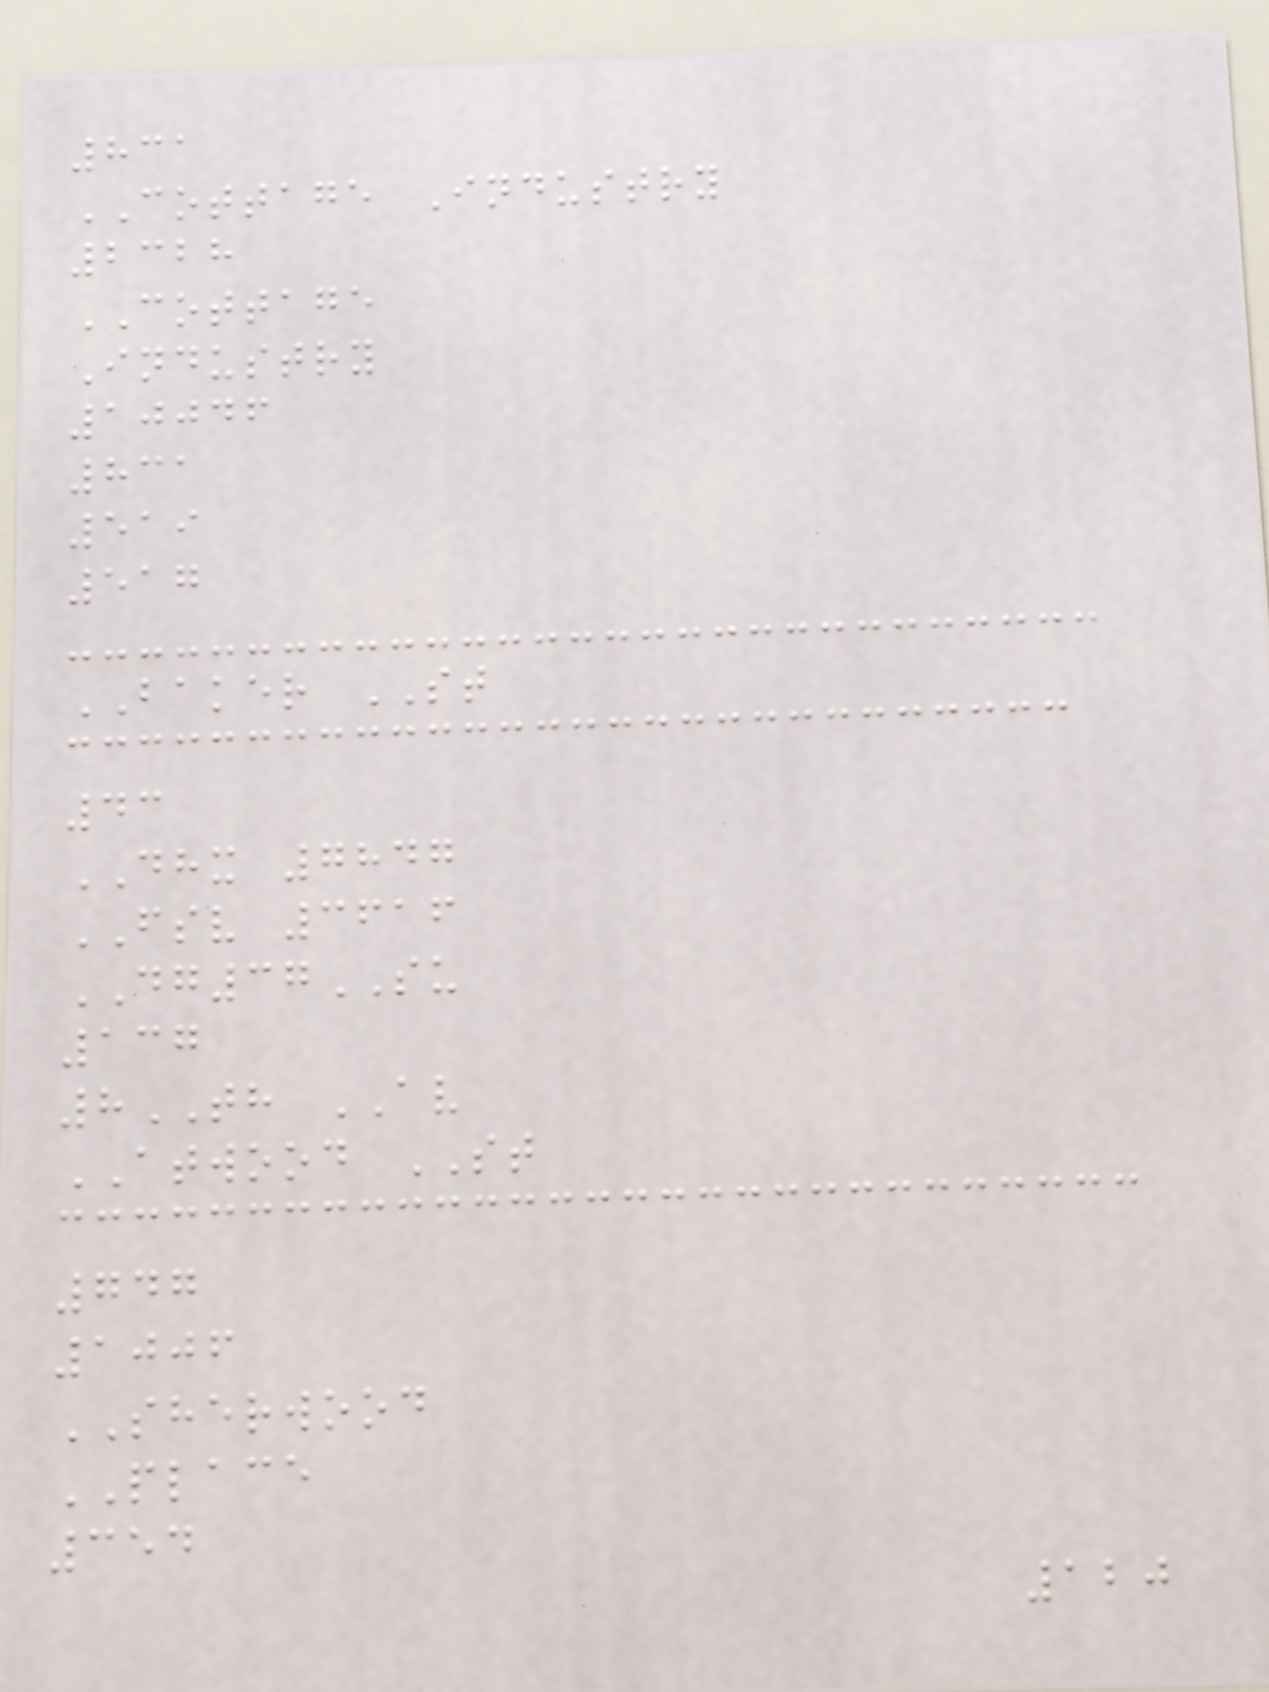831
COTTAGE Industry
2328
COTTAGE
Industry
10046
831
519
517
BAKER ST
43
DHX 7847
FSV 3616
DG37SU
137
8TH AV
ATWOOD ST
747
1006
SHERWOOD
PLACE
354
120
